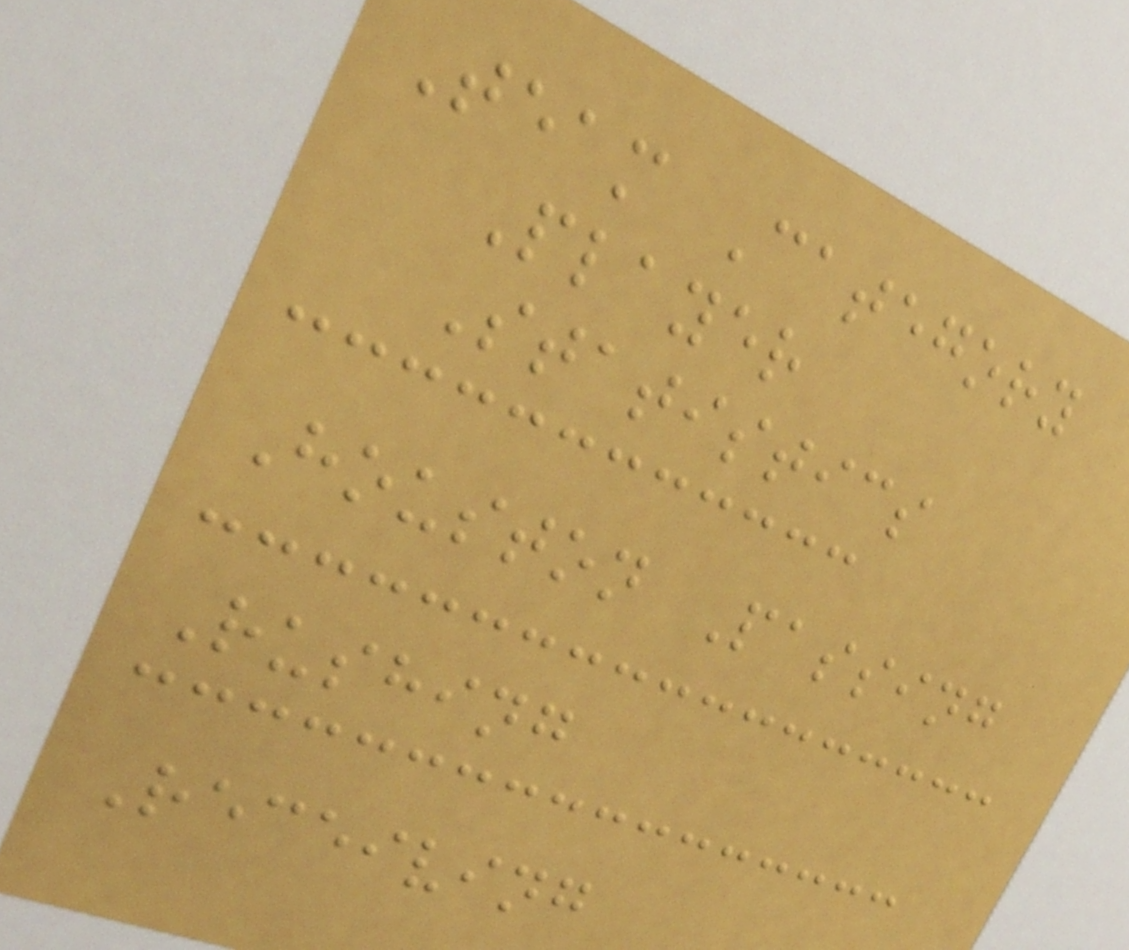Team Category
Player
Statistics
Houston Passing
Rushing
Receiving
